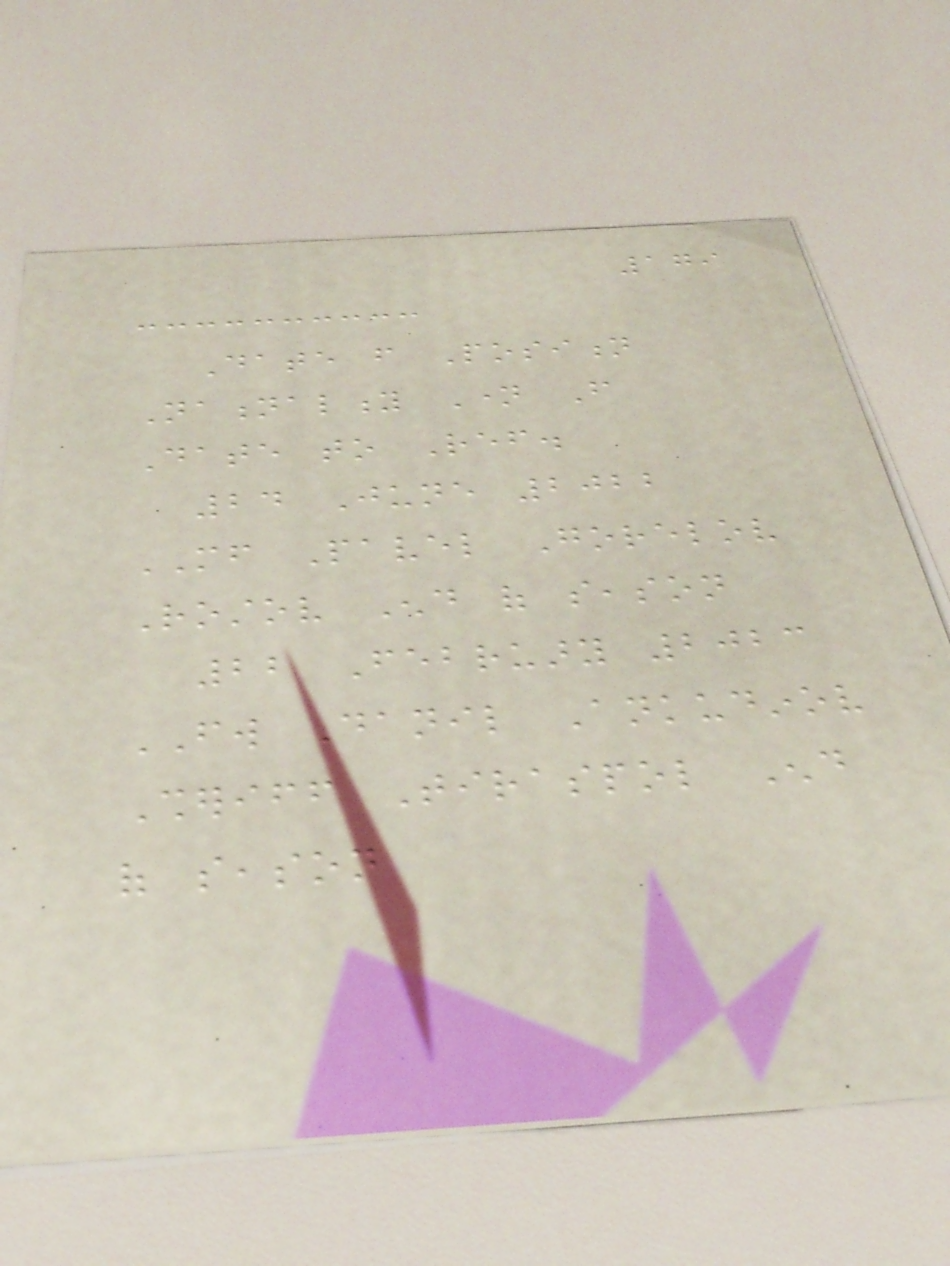179
Date from Position
Nationality Name From
Date to Ref.
24 June 2022
MF Pavel Gorelov
Rostov End of season
22 February 2023
FW Danil Ankudinov
Sheriff Tiraspol End
of season
